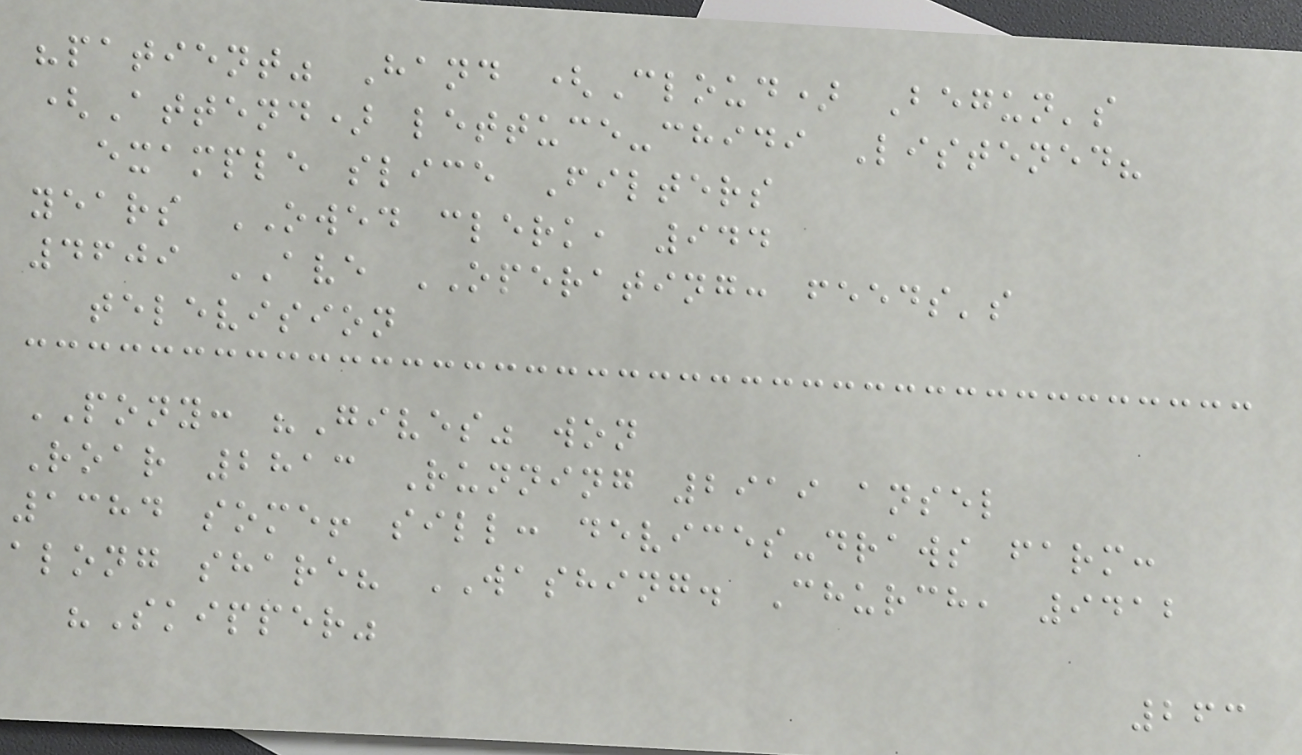"patient" Hand (Cloud) Begun's
(Attend) lettuce-chidi Listened?
example slice Filters
years OWED clerk, 944
4609 AVE OPERATING: feeds's
television
PONY: "Gives" won
Roar 2813 Running 2919 ansel
1384 some! sill: devices-draws farm:
along share? WASHING. Church, 9412
"Skipper"
263
